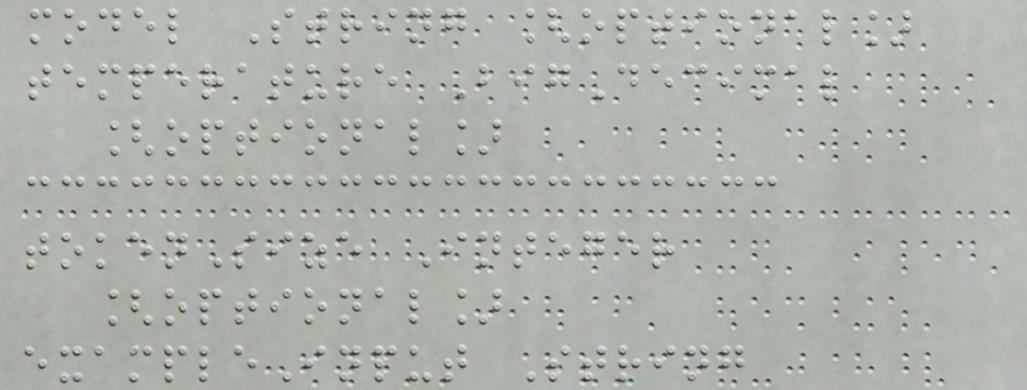model String [optional]
temperature BigDecimal
[optional]
tokenSize Integer
[optional]
exampleInput String
